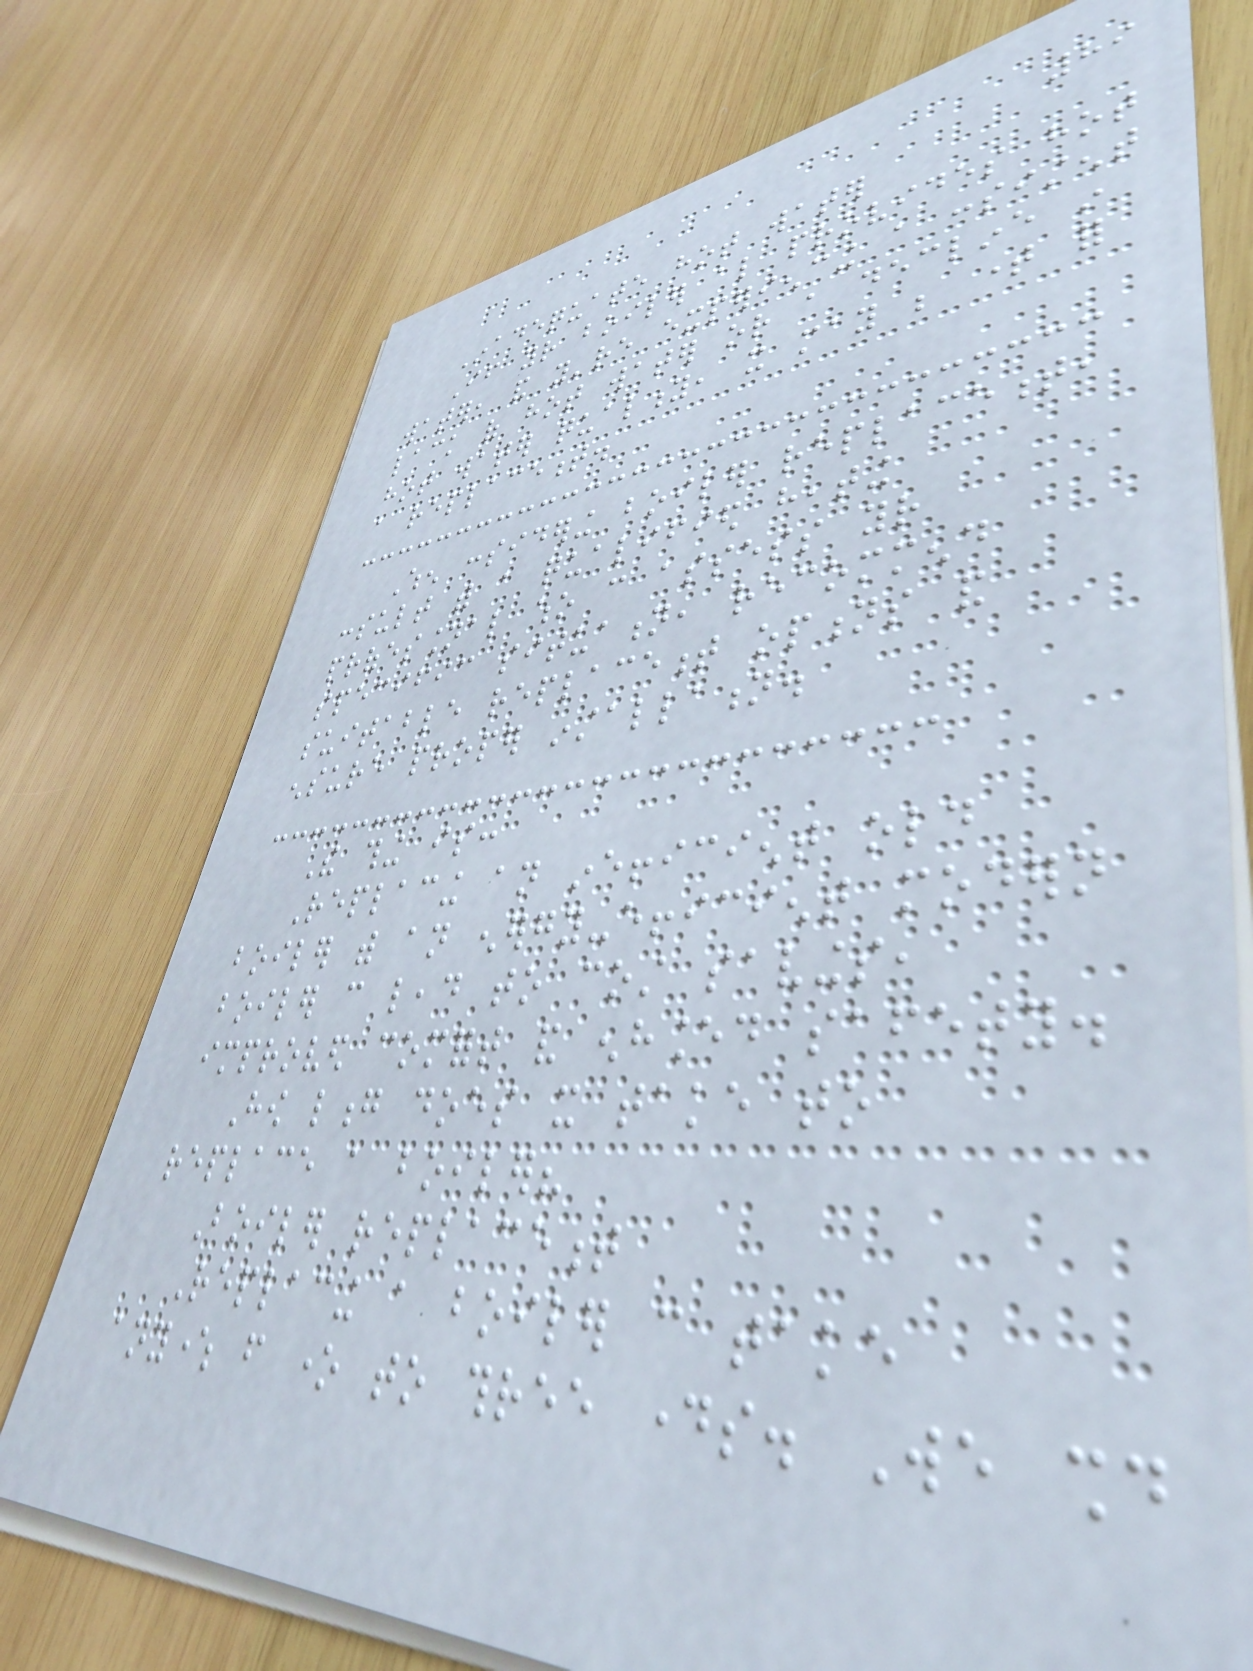89
Inadequate hot water
If your boiler also provides hot
water, and you're experiencing a consistent
lack of hot water or a decline in
hot water quality, it may be time for
a replacement.
When considering boiler replacement,
consult with a qualified heating
professional who can assess your
specific situation, recommend
suitable replacement options and
ensure proper installation.
The thing is:
Replacing an inefficient old
boiler with an energy-efficient modern
boiler can lead to cost savings,
improved comfort and enhanced safety.
How long does it take to
replace a boiler?
Boiler replacement
Replacing a boiler can take
anywhere from one to three days. We should
